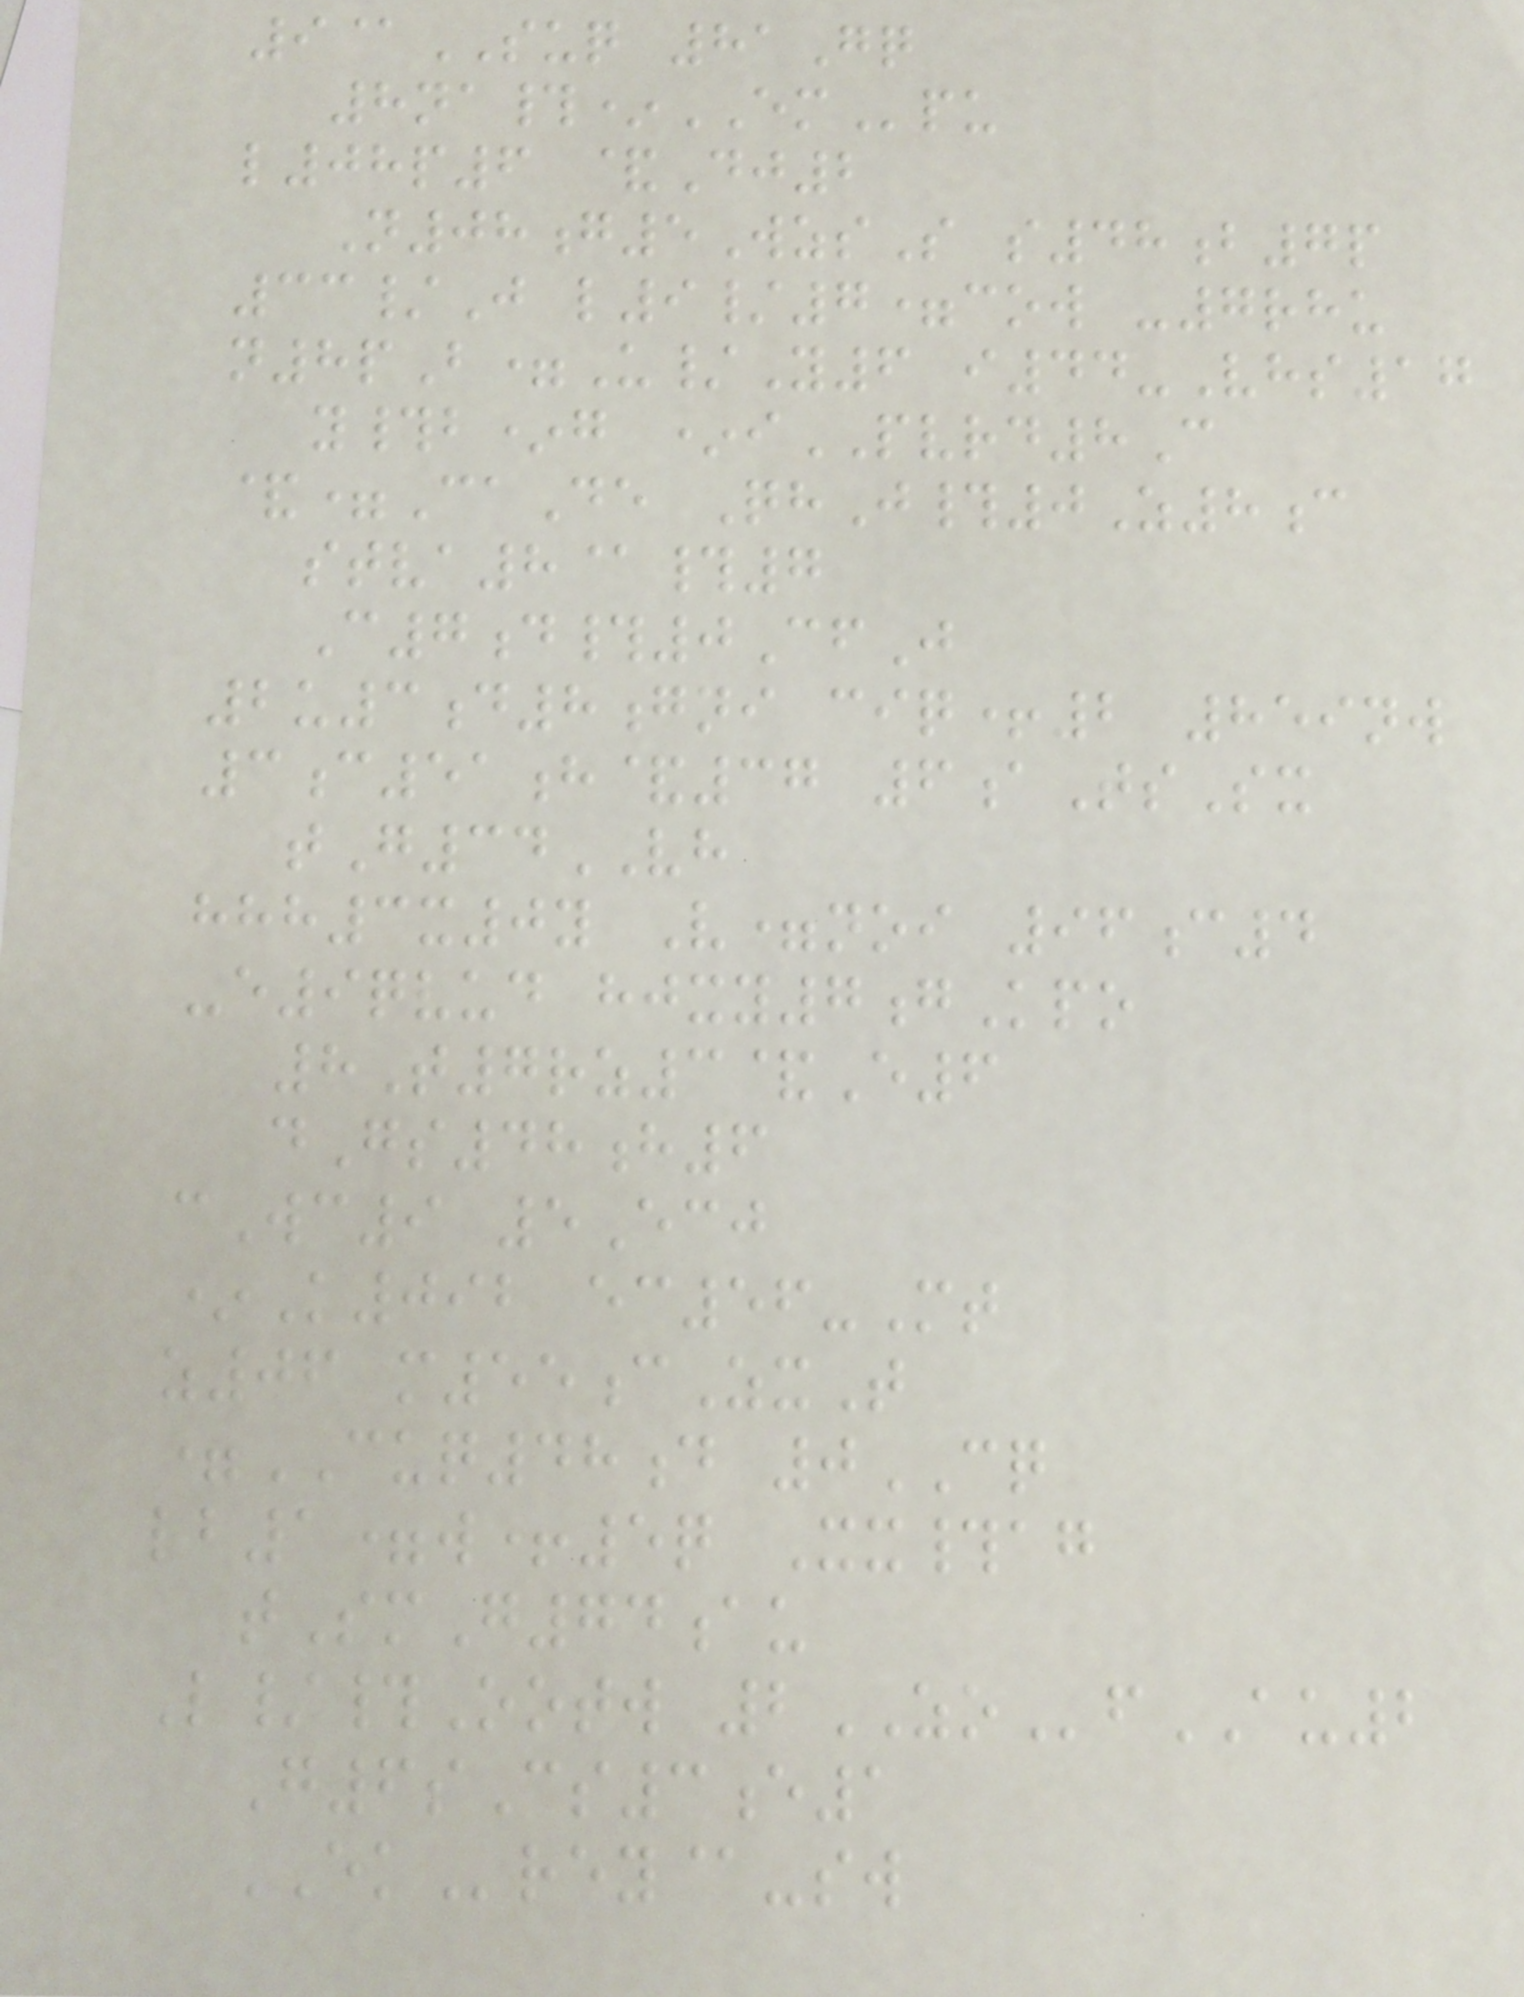9@SUQ 81Gq
8na#*EMpu
l08p6 &Dj2
N08g5WzsS s48b7p
33/J l9/7=cow -7rhu
n8pB=U/Y6 i44-Vhs17
y#b*g *iPVRD8C
&=CaDe QhJ#0Z8c
stva8@#7
C7d#0CfJ
2u3d8gni ciq+2 859nw
3c51h&37 6aTsSx
tG34VH
hhh3x0y V=noi 96c4
-e9qvud hjxy7gKpo
8T7rz3&E6
dGs48h6
cWc9 5Ecj
*K092 ec56-Mt
z06 m55cZxT
=CUQ48d 0CQ
lb1=w+5q Xx#ag
tSmG74au
L/#Ootw 2ZOfAU2
G6sCs3e1
EKrey@-sw
